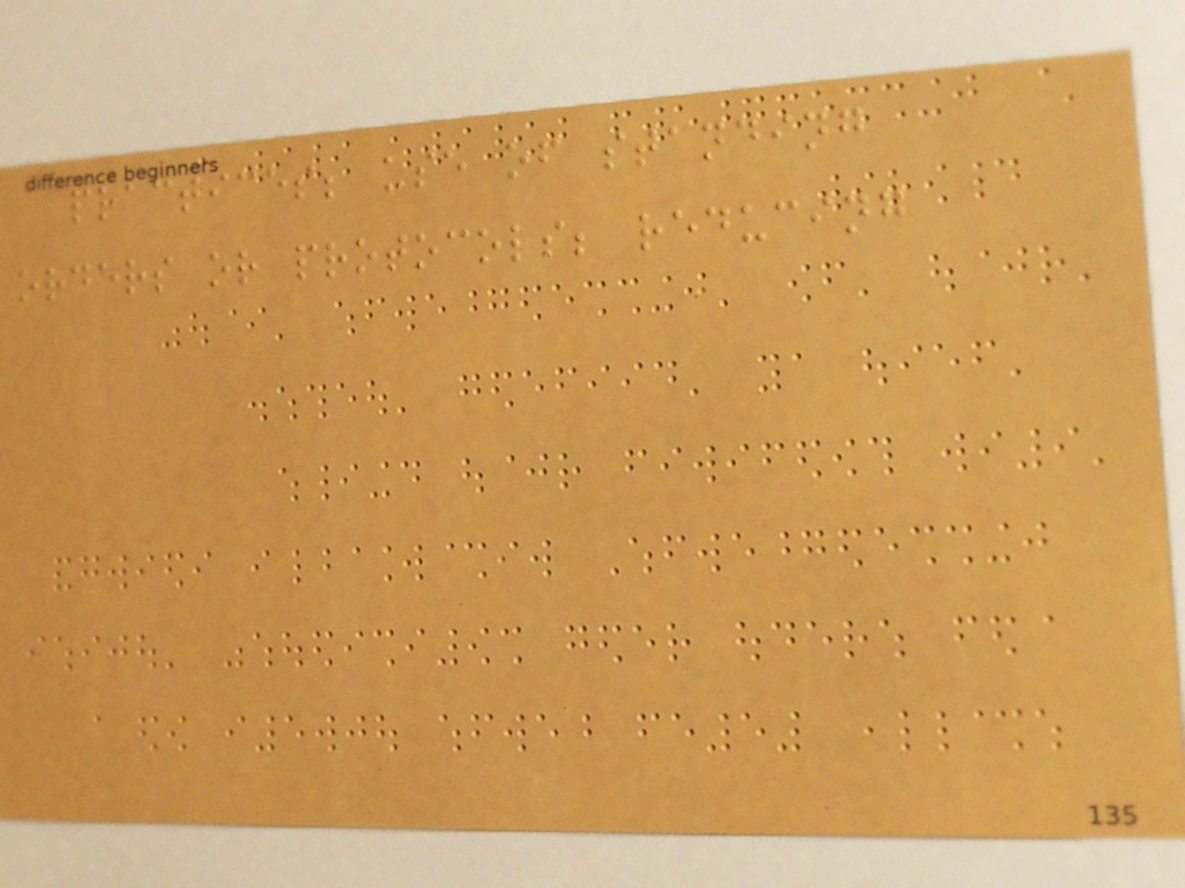practices; use of standing
orders or protocols; reducing
